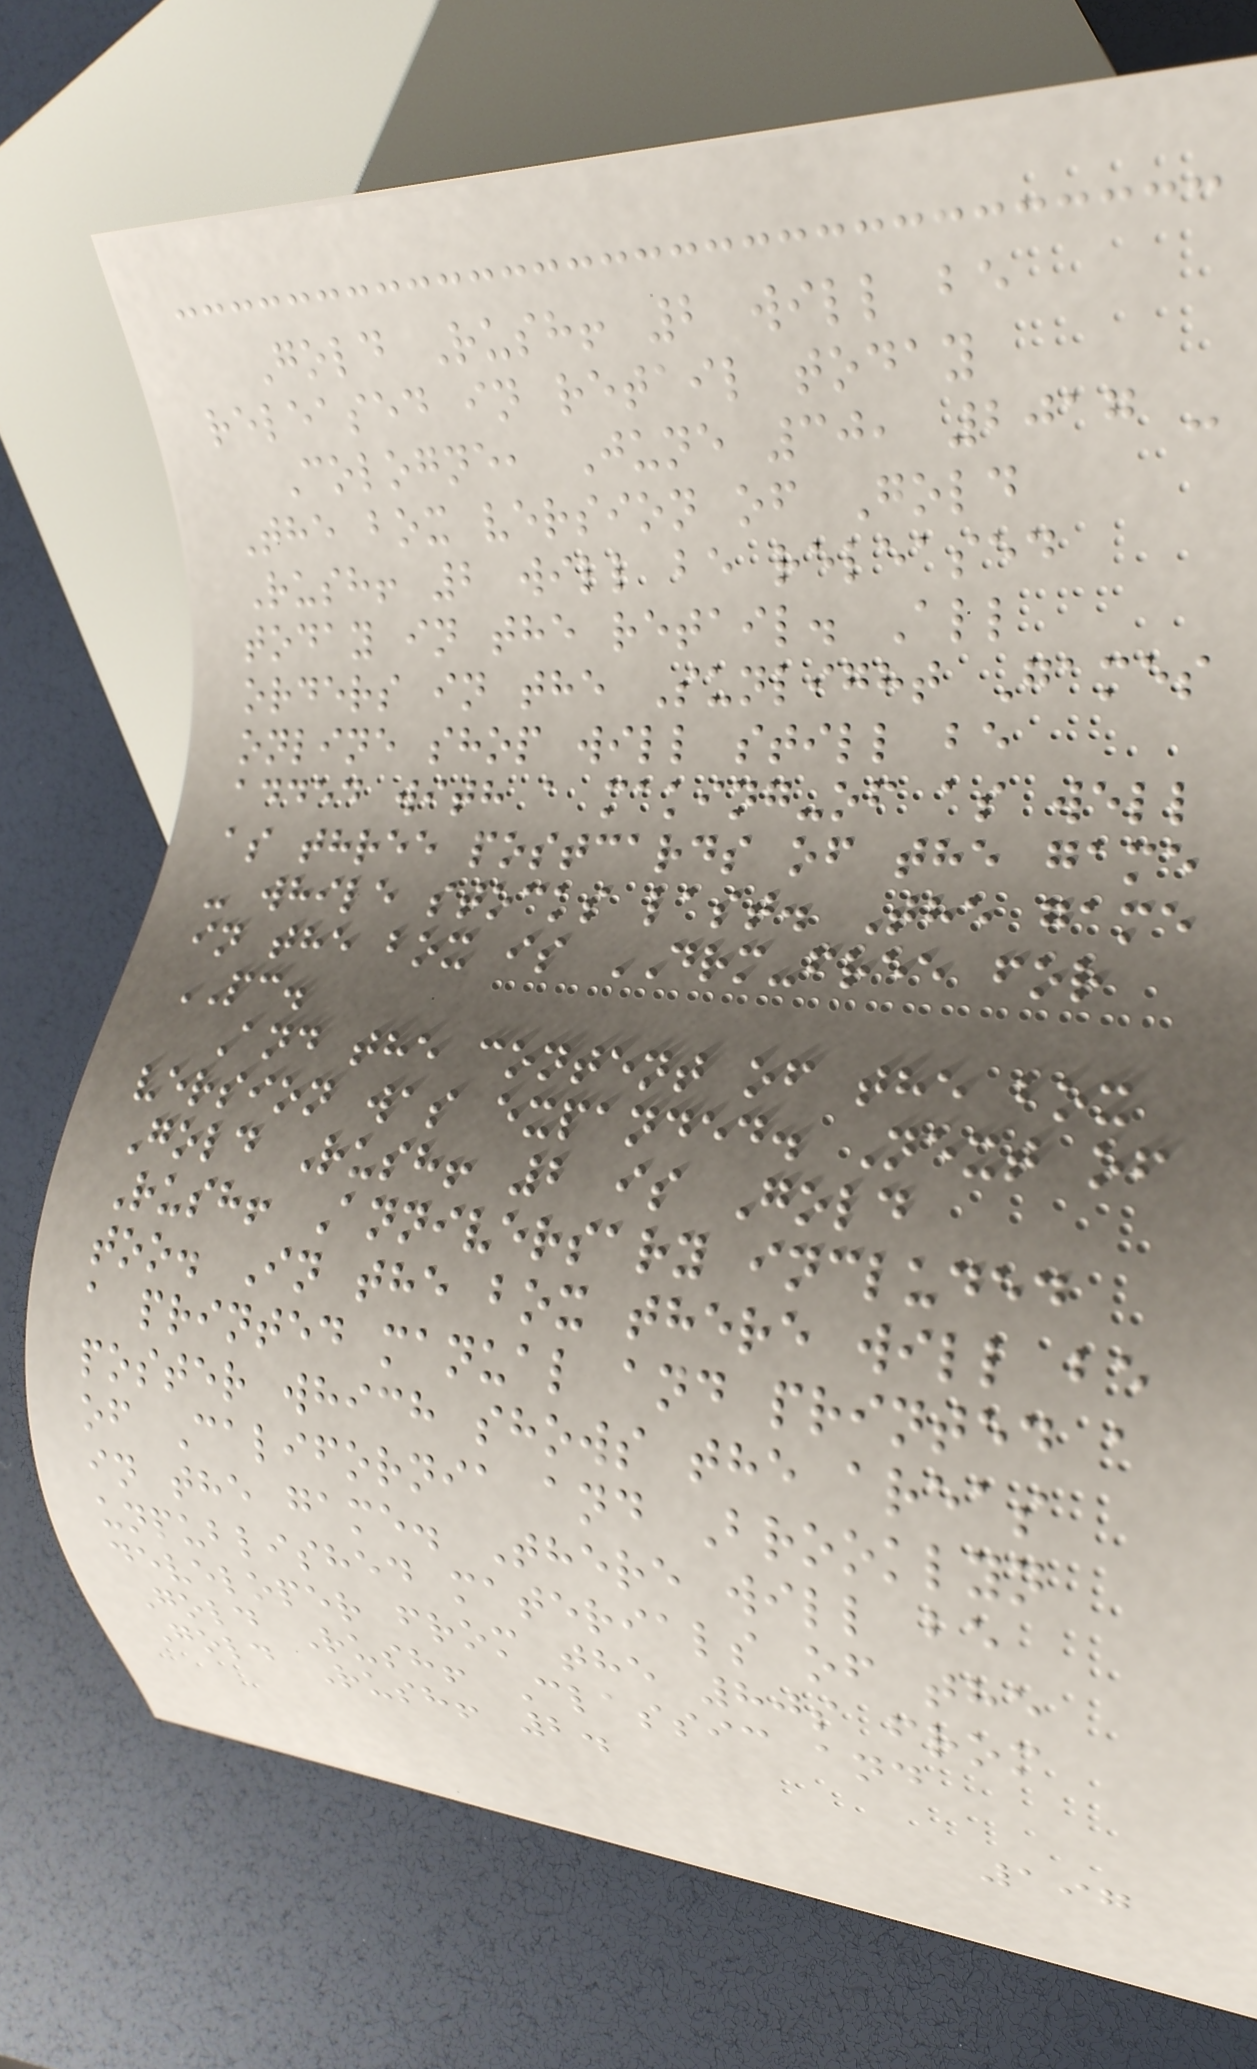Gold Rush! 2 will be
released in retail today
Cologne, June 30, 2017 -
The box version of Gold
Rush! 2 will be released
today in the retail. All
orders in the Sunlight Games
online shop will still be
added with a making-of as well
as three postcards of the game
- while stocks last. The game
in the box is DRM-free for
PC.
And the content of the box
version was expanded. Next of
Gold Rush! 2 is Gold
Rush! Anniversary included
too. In the box there will be
a printed manual and printed a
poster which shows the areas
of California and Brooklyn
in the game. There will be
unpublished materials of the
developer from the 80s from
Gold Rush! Classic and
Gold Rush! 2.
197
